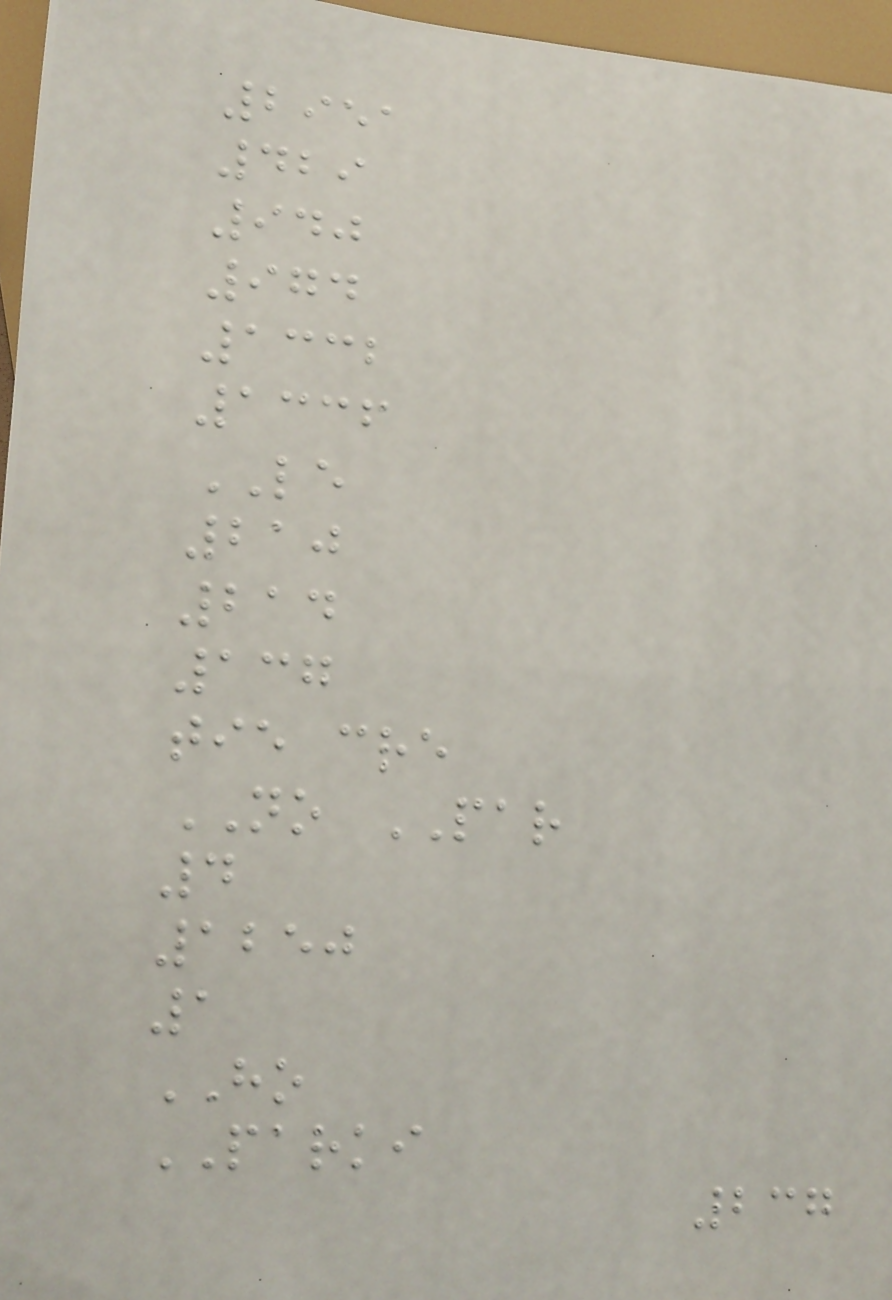2951
429
940
974
1332
1336
LE
210
214
137
tie cre
NO PAR
4
1250
1
HO
PARKI
237
